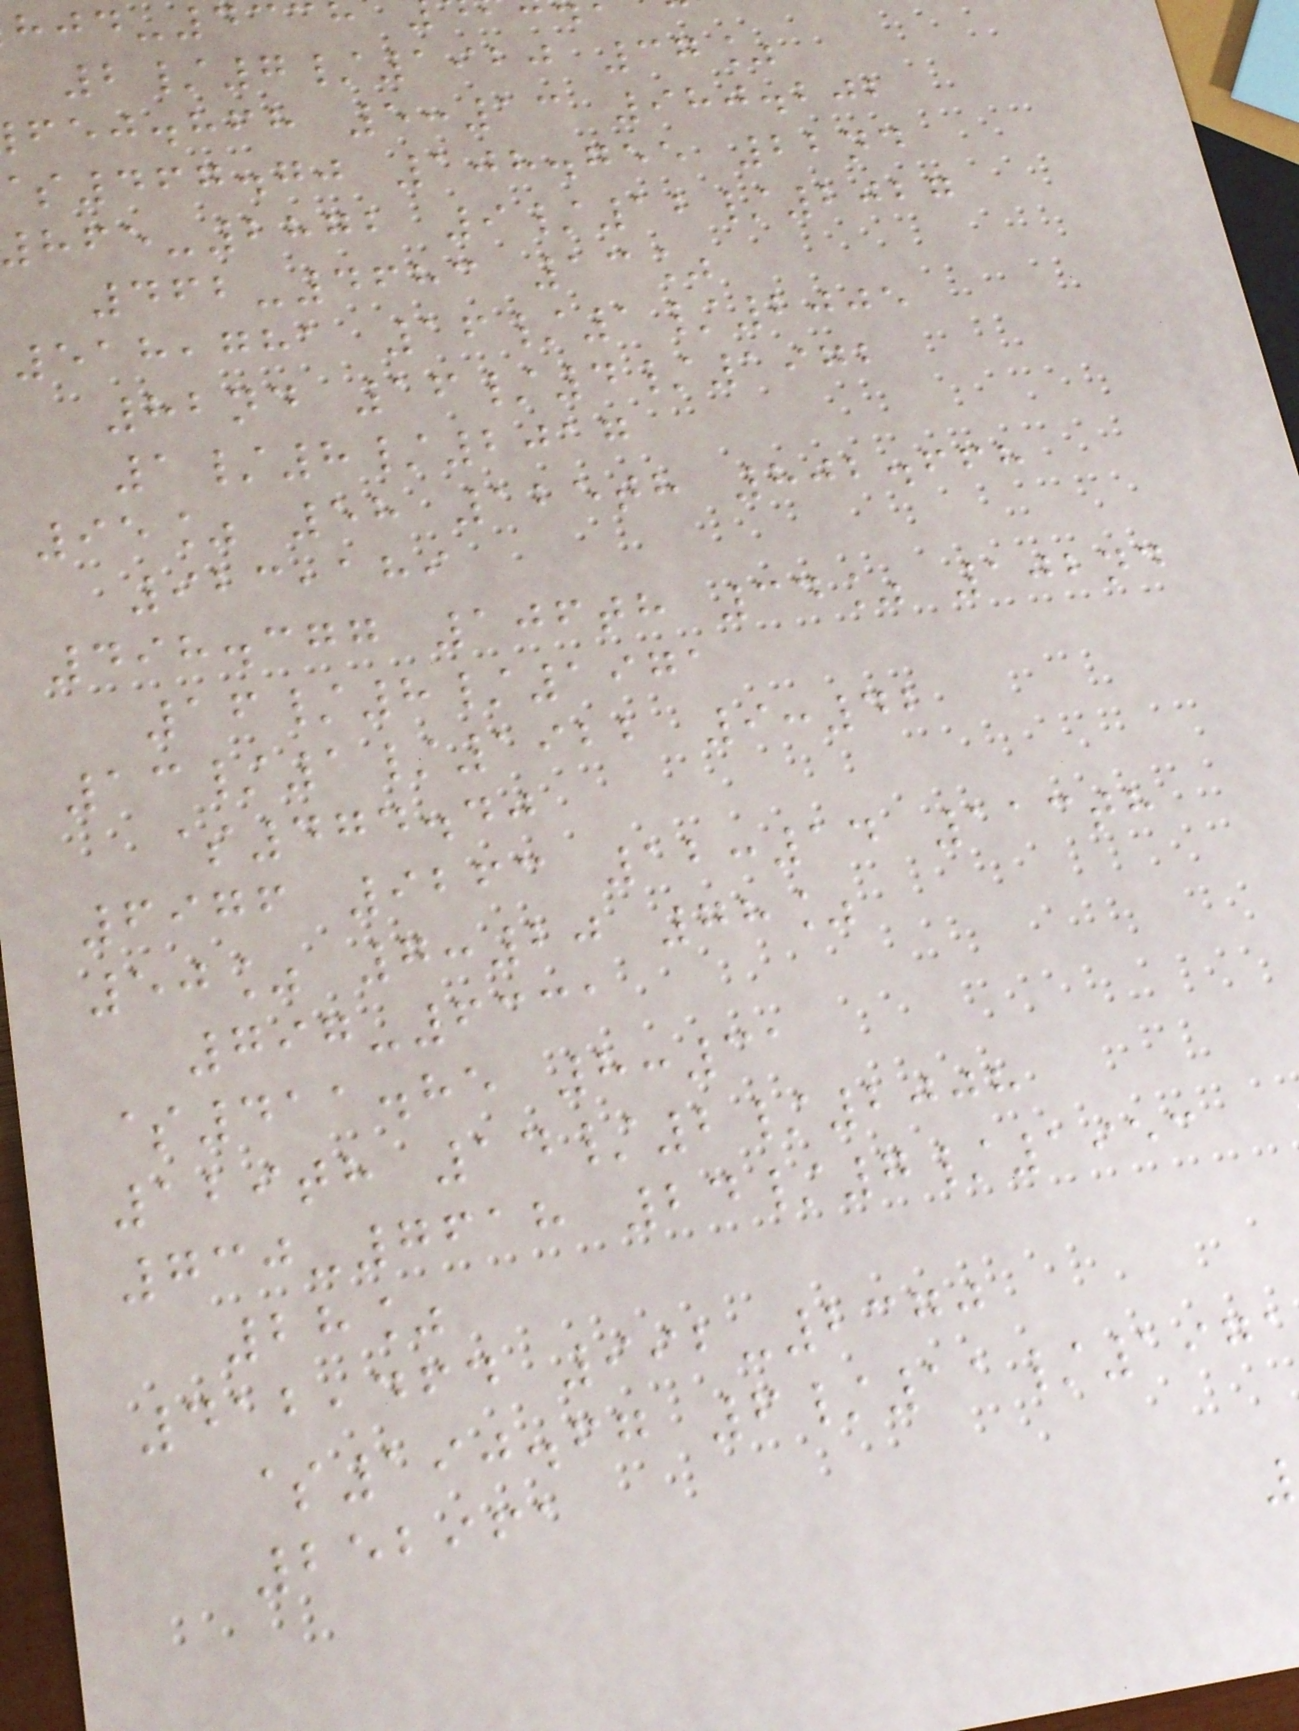2/7/1920 37%
fej.hfh 5:13 980.202
467.70 108.755 22nd
-2872 9/12/2027
462-4683 13%
518,781 16/1/2005
82nd 16/4/1972
1/8/2017
95% 58 125th 802.668
923,189
498.377 106th 34% 102nd
16/8/1971
13/1/1922 9:42
$474.40
6976 9263 12:14 113th
50% 7:20 78%
797-6331
$411.85 8:31
129th 14/2/2008
730-7618 24/7/1953
28%
412,464 992-2370
$190.67 6/11/1971
252961
